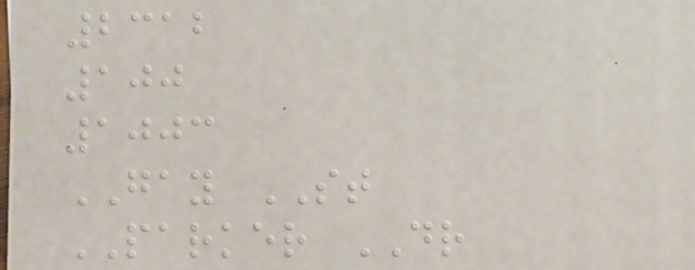2312
100
1003
GAY ST
PARKER DR
